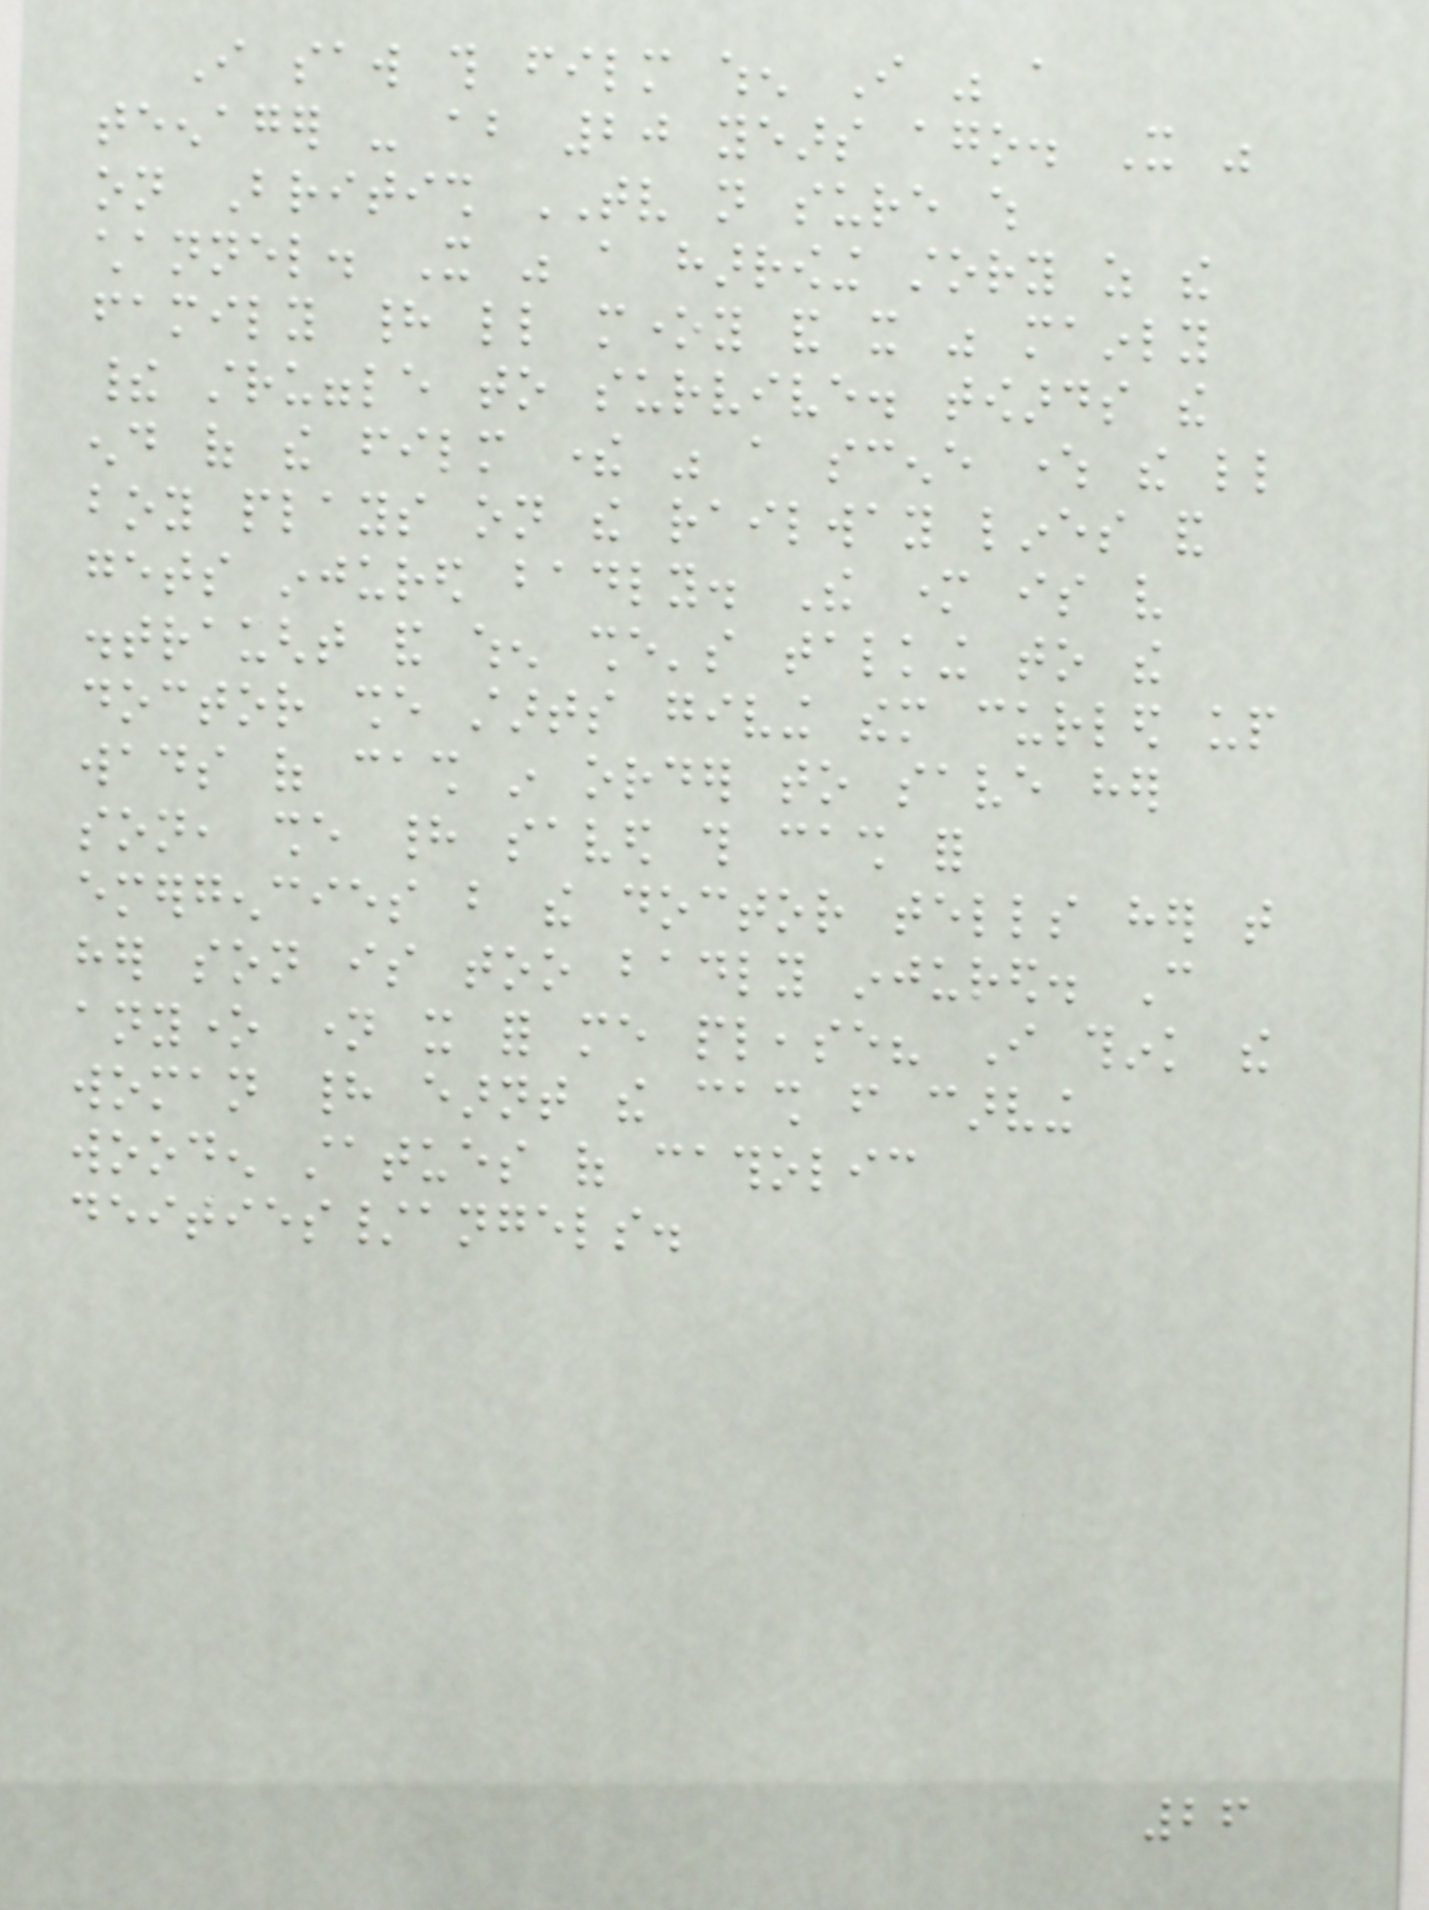I saw this film when I was a
teenager - about 20 years ago. It was
on British TV not sure which
channel. It was a harrowing story as the
family had little money and it was mainly
their struggle to survive. towards the
end of the film there was a scene where the little
boy plays on the railway lines and
gets injured badly. The mother is very
distraught and when she's talking to the
doctor she starts giving them curled up
wads of cash in order to save her
son, she had saved this cash for
emergencies but the doctor tells her that
her son is too badly injured. Can
anyone name it for me please? I think the
woman had earnt the cash from carving
wooden statues of catholic
deities/angels.
26
